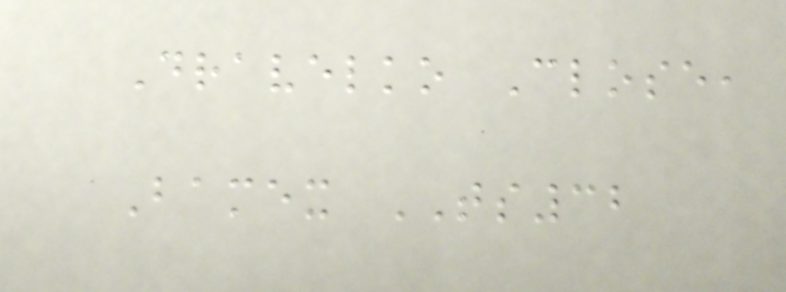Dravelko Close,
Bamex TS32
